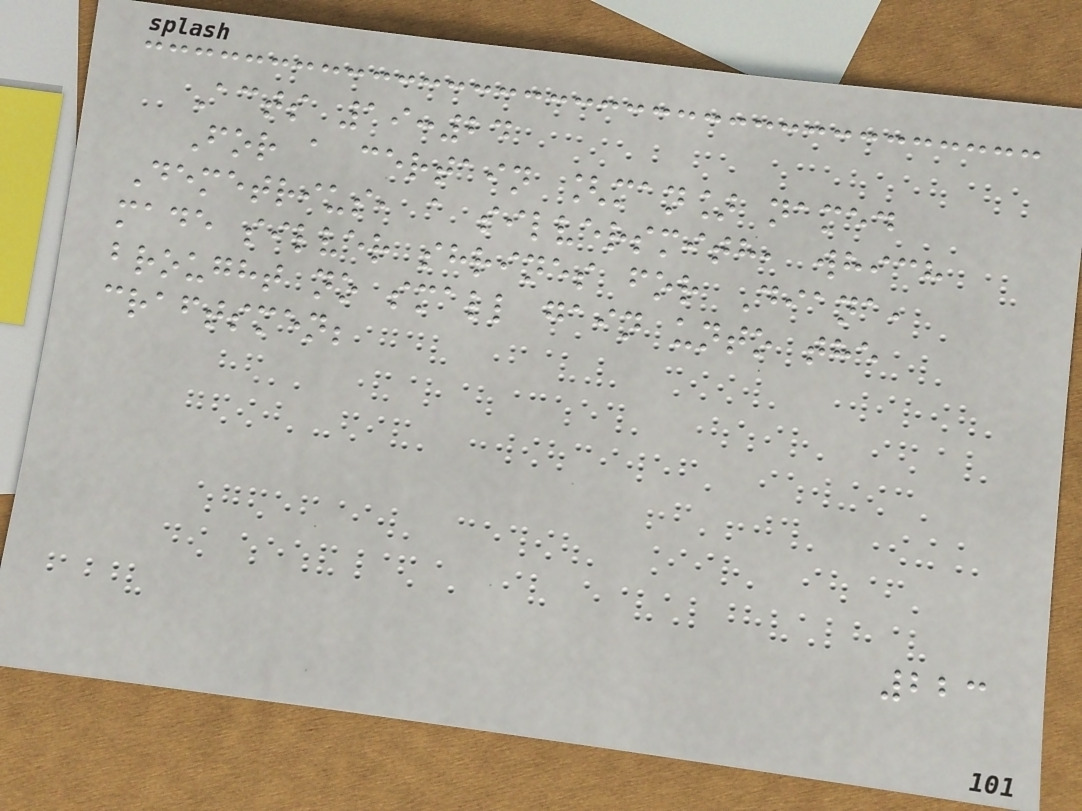Acts 19:24
For a certain [man] named
Demetrius, a silversmith, which
made silver shrines for Diana,
brought no small gain unto the
craftsmen;
223
